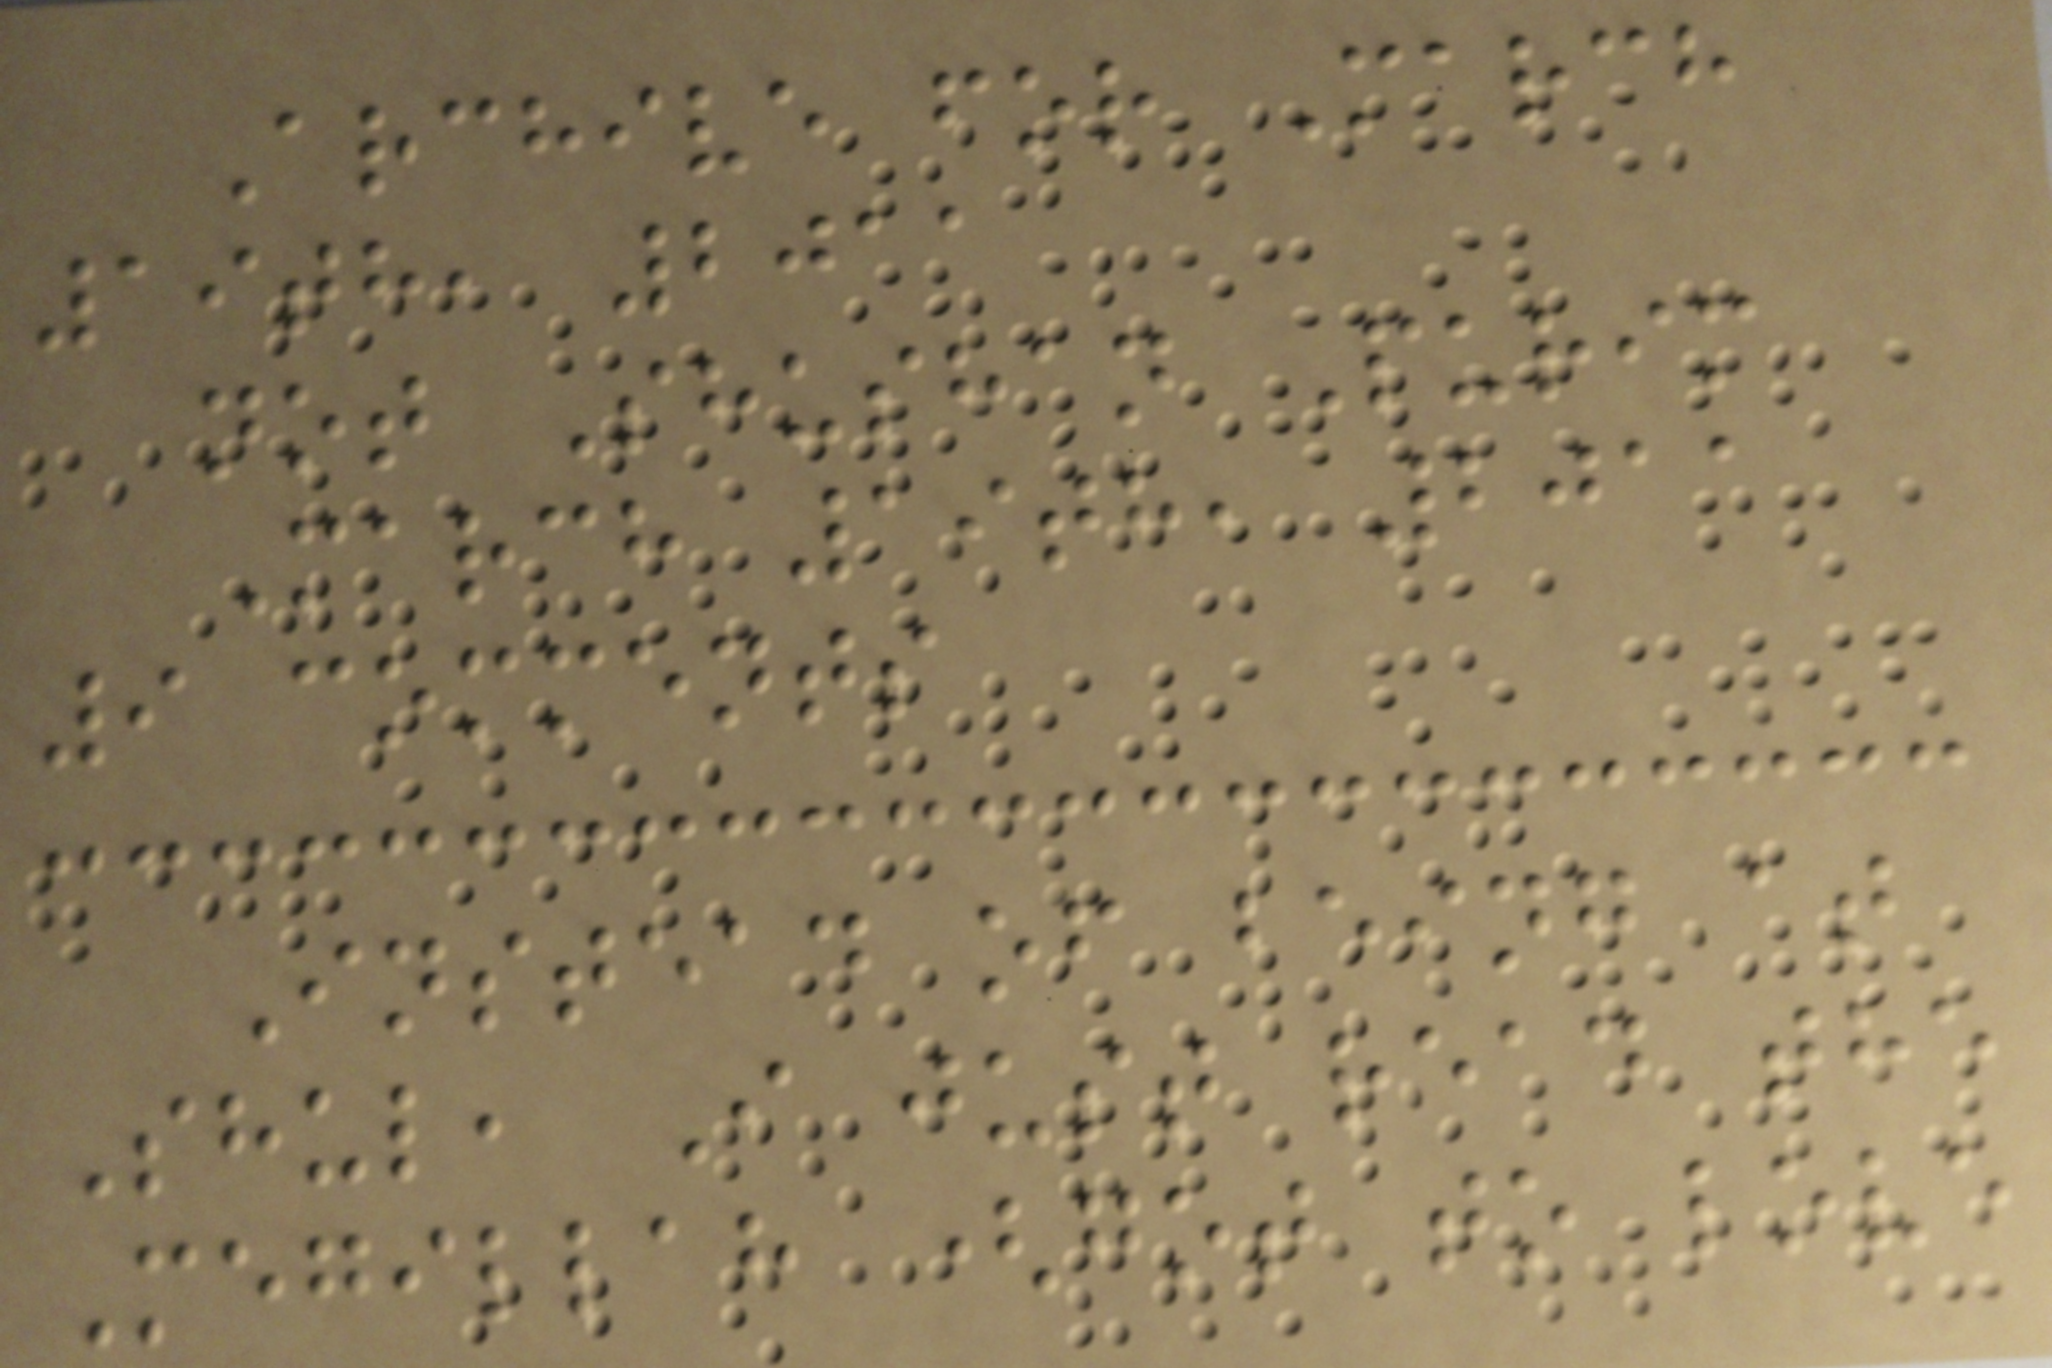Archive for March
19th, 2011
not Shushan Purim
March 19th, 2011
9 comments
Instead of being at
Shul, I just read the
Megillah (got to love
